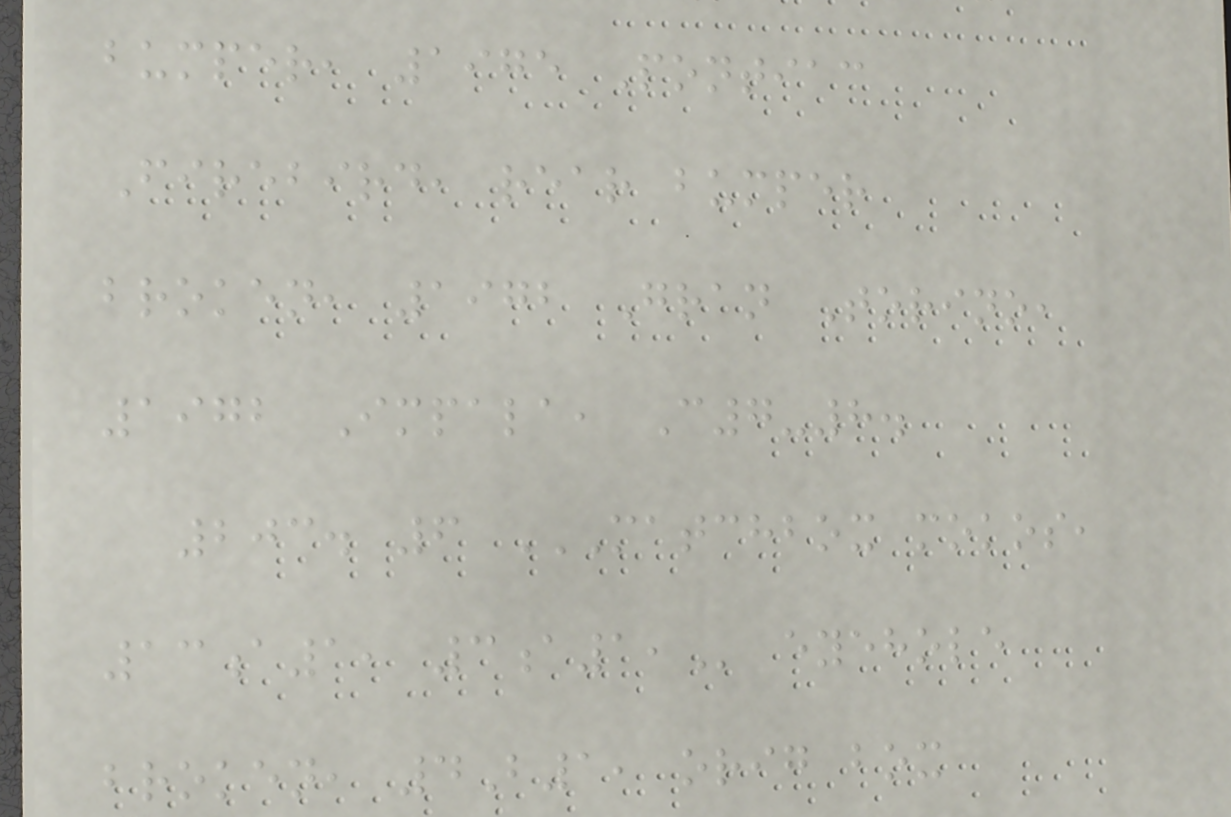bumper, 1975 Pontiac
Firebird, rear bumper
broken, 1972 Gran Torino,
1972 Impala, C7-8.
203. 6 MATCHBOX MOKOS,
13A1, 3A1, eyehole
broken, 4B1, orig box
